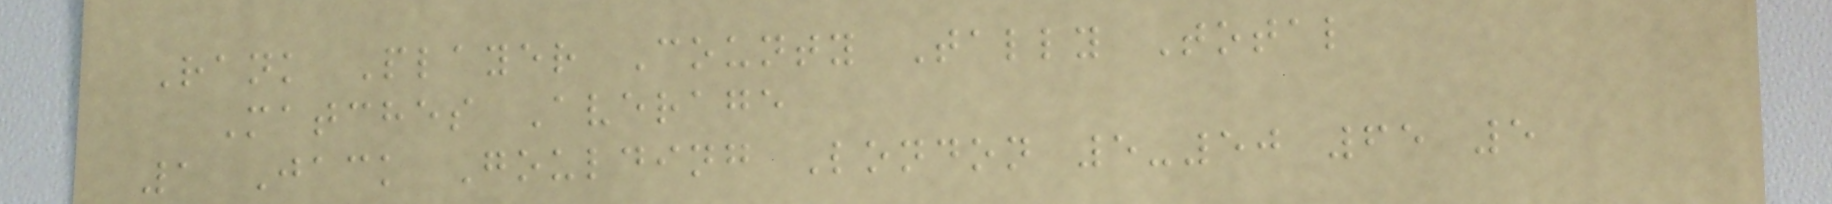Rank Player County Tally Total
Matches Average
1 Jack Goulding London 5-50 65 5
